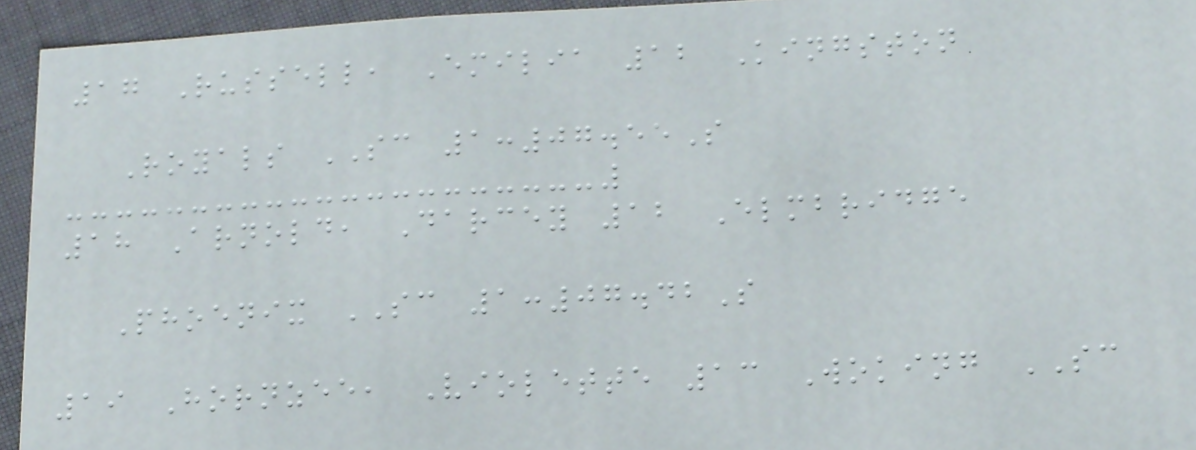17 Russell, Emilia 12 Kingston
Royals SC 1:07.55S
18 Arnold, Darcey 12 Elmbridge
Phoenix SC 1:07.42S
19 Hornzee, Violette 13 Woking SC
